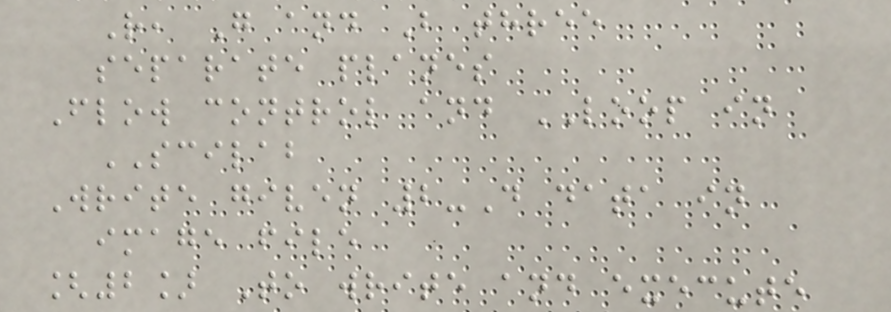R, G and B three
separate planes
Flow control and LOOP in
SCILAB
Write given 2-D data in
image file
[2] To write and execute
